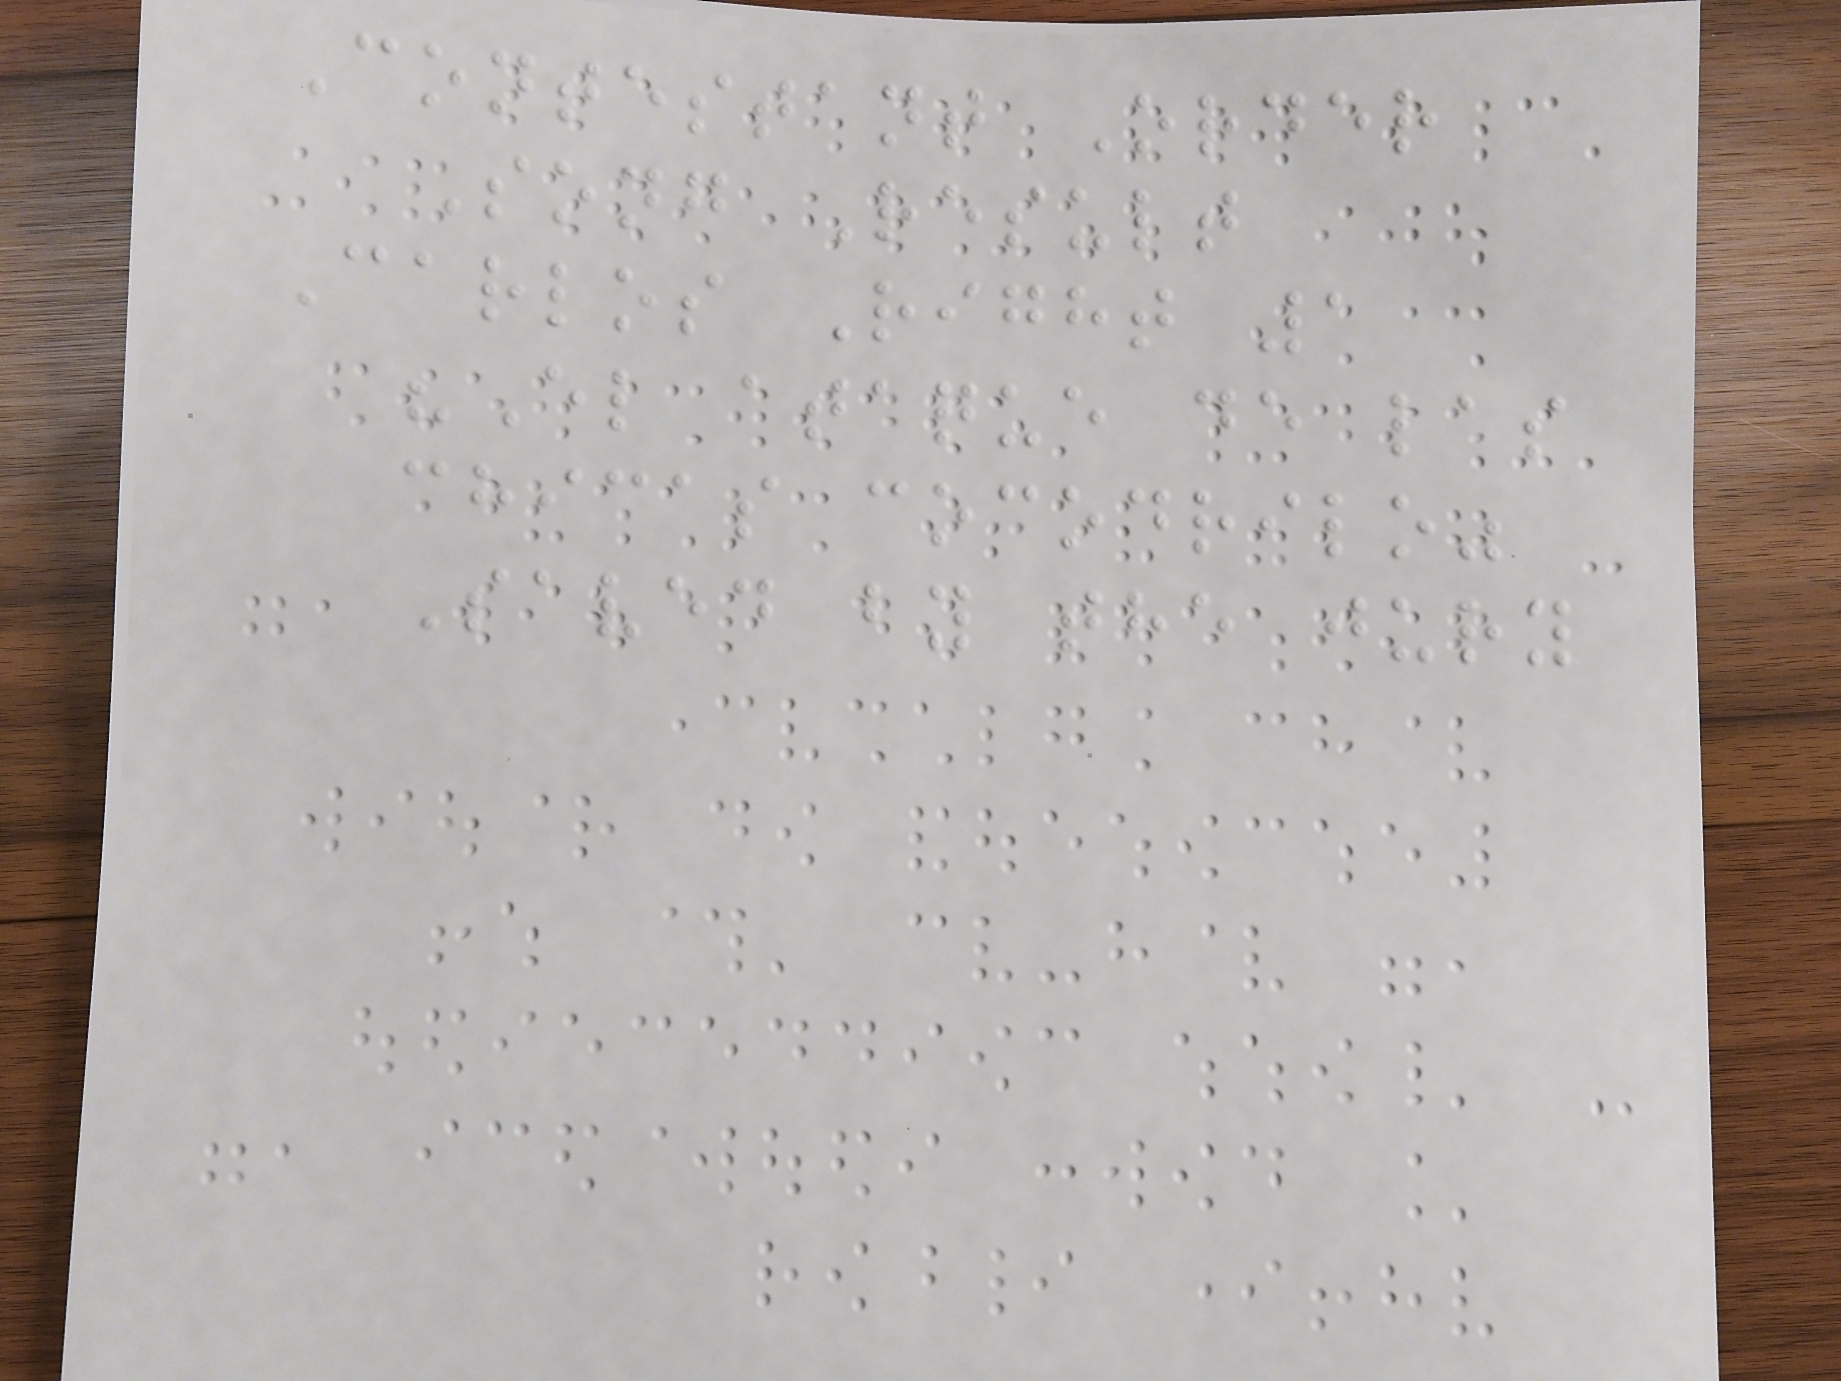Contestant Order
Song Result
Carlos Right 1
"El ataque de las
chicas cocodrilo"
Saved by the jury
